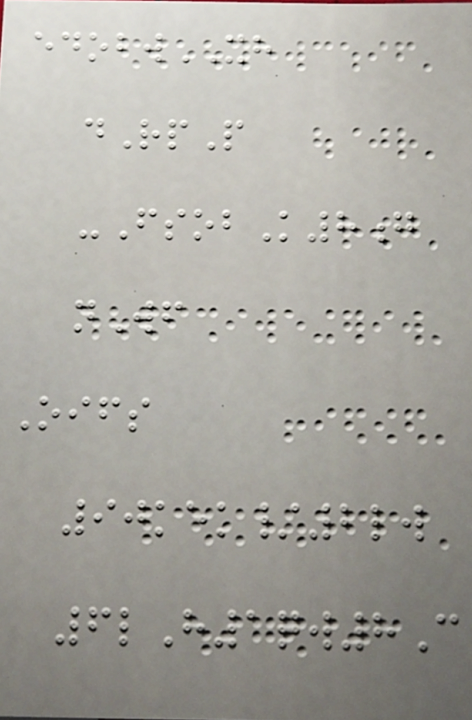edobwXH
dRpP
-FsobK8g
nWf
Oifs
90kek/2lw
6lH1qw8C
